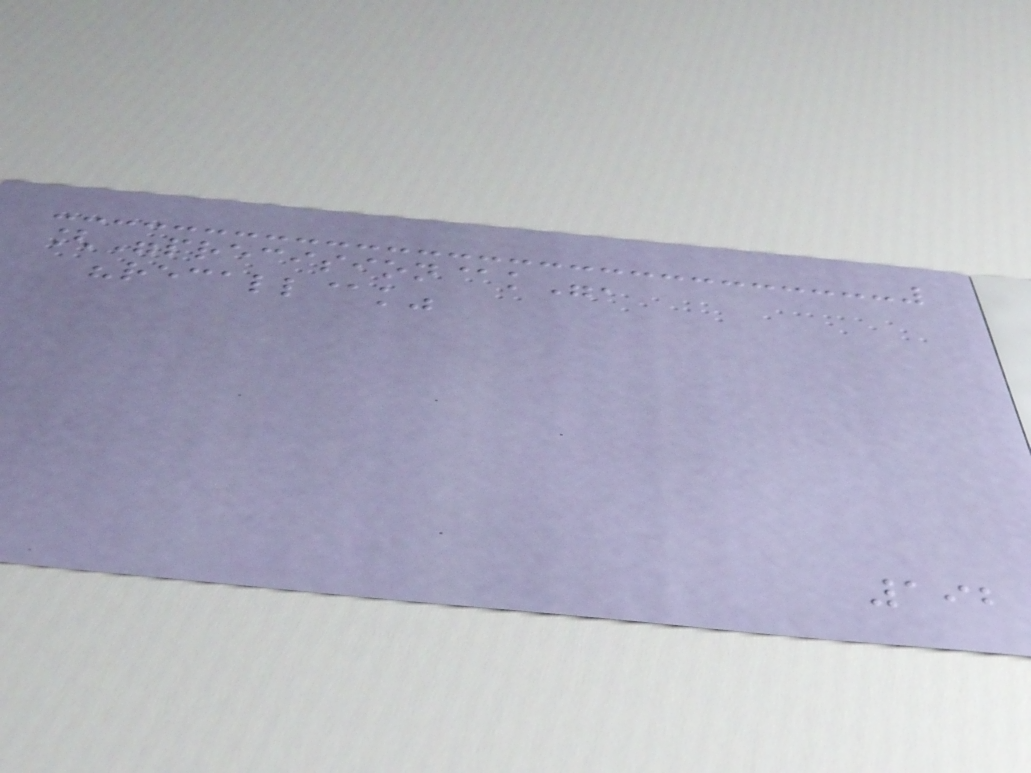["precision@k",
"recall@k"
192
